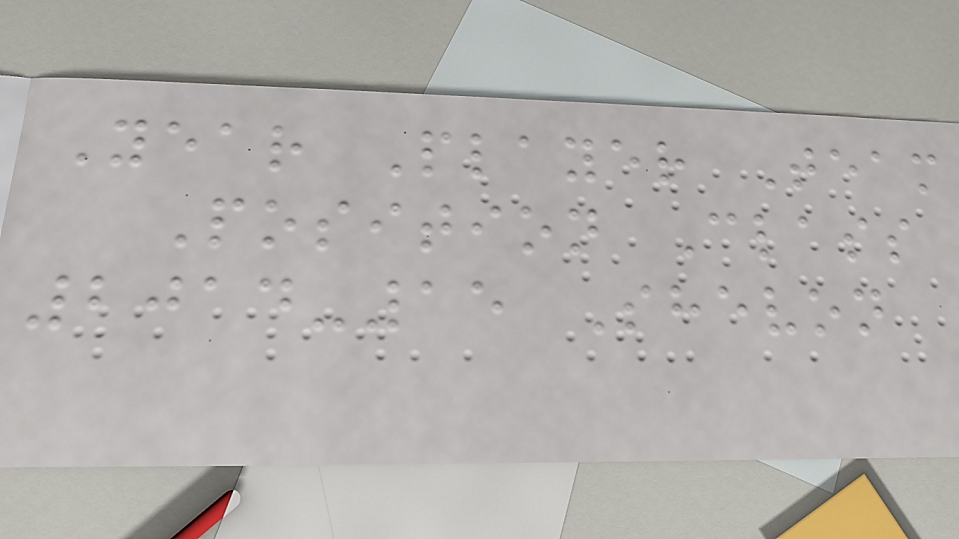Year Player Team
Position Class
2014-15 Shevon
